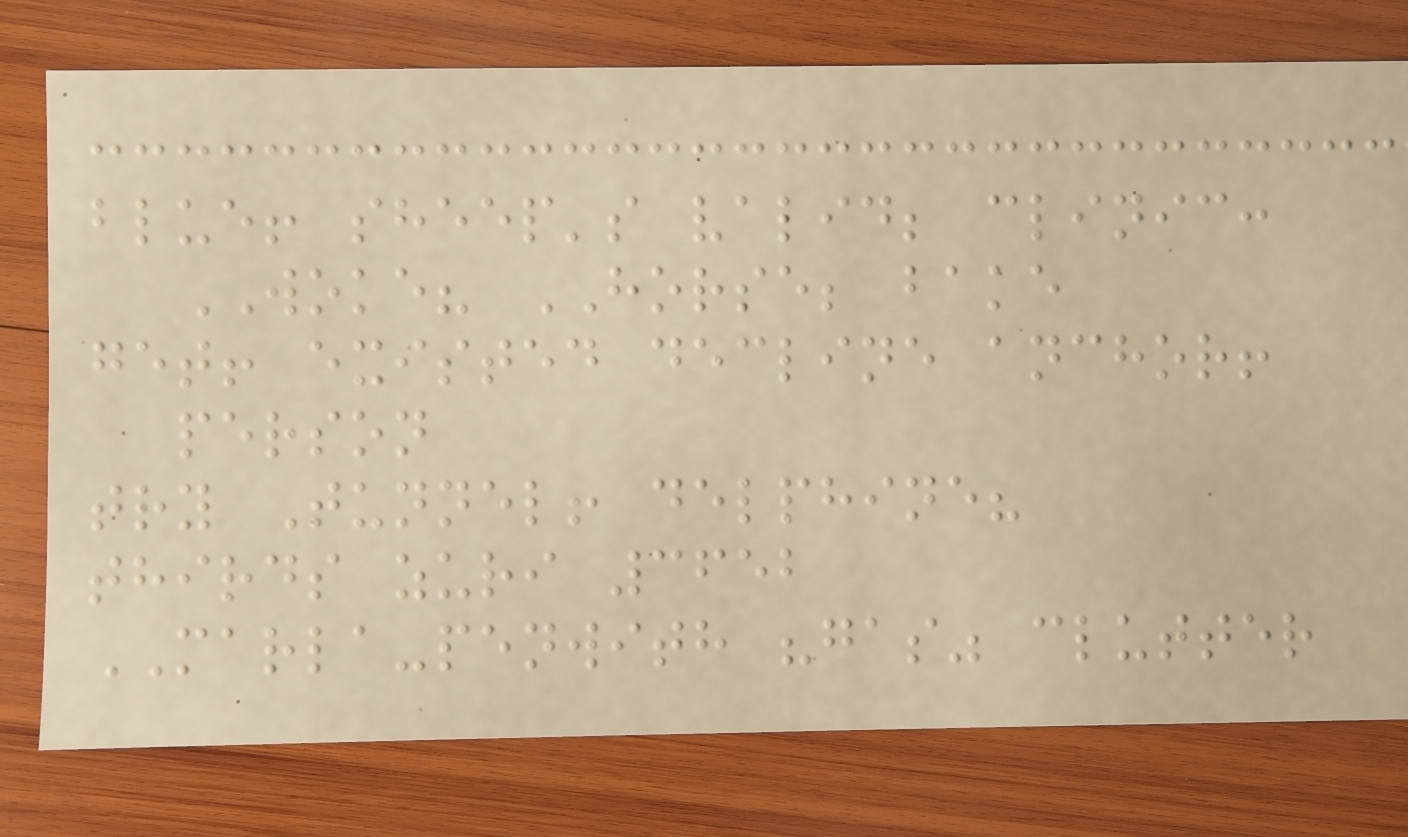blue! sheep's valid; clinic:
WOKE? HORSE; bake
get! existed decline anchor!
person
try Tunnel! delphine?
thirds zuri 3652
MARLA-penwith "gas" clutter
